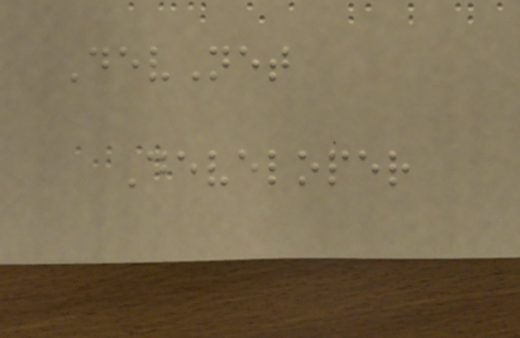DevNet
Developer
